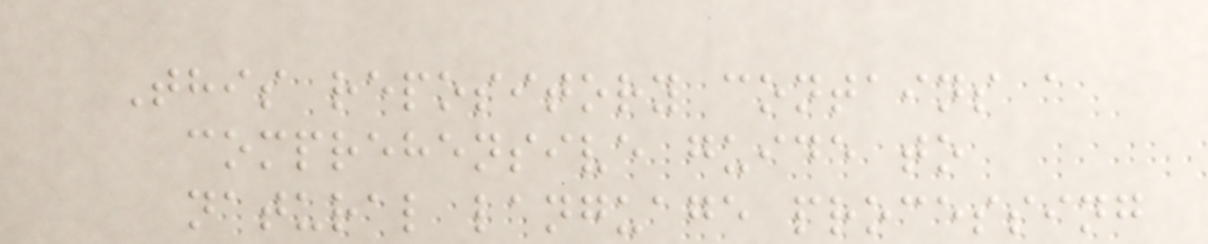This repository contains a
comprehensive guide to
natural language processing
